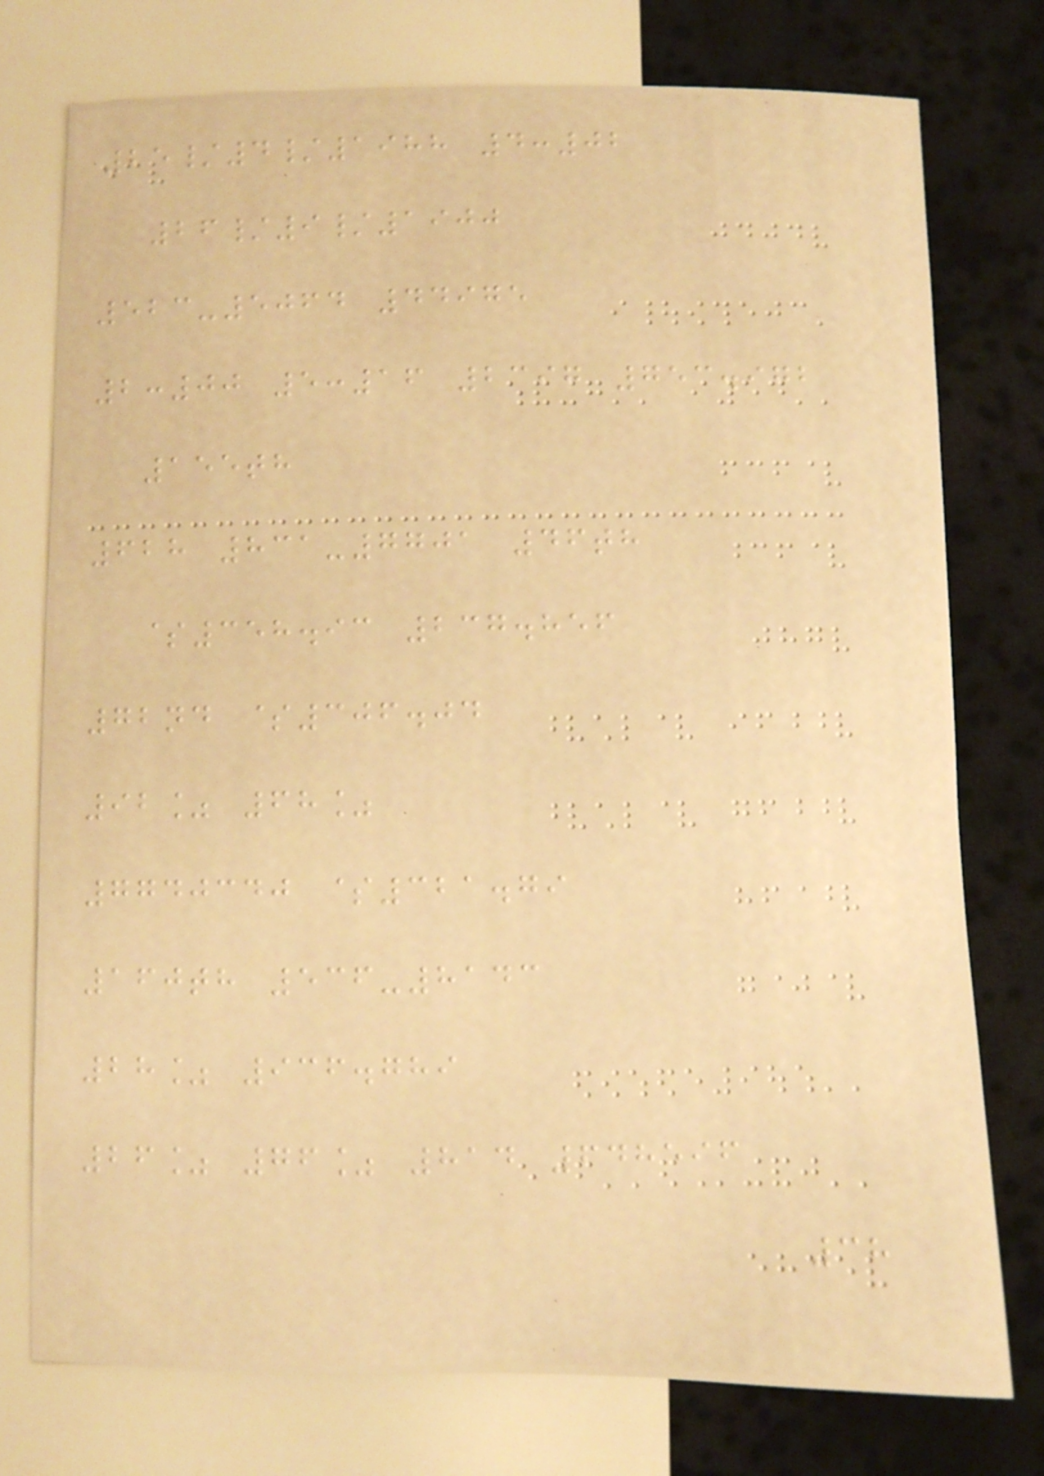25/4/1988 4:02
26/9/1900
523-5064 44975
2:00 5:16 2397 753.972
155th
628 831-7701 46th
$358.93 237.856
72nd $306.04
92% 68%
7740340 $321.79
160th 536-8143
28% 936.789
26% 76% 814 648596
38
